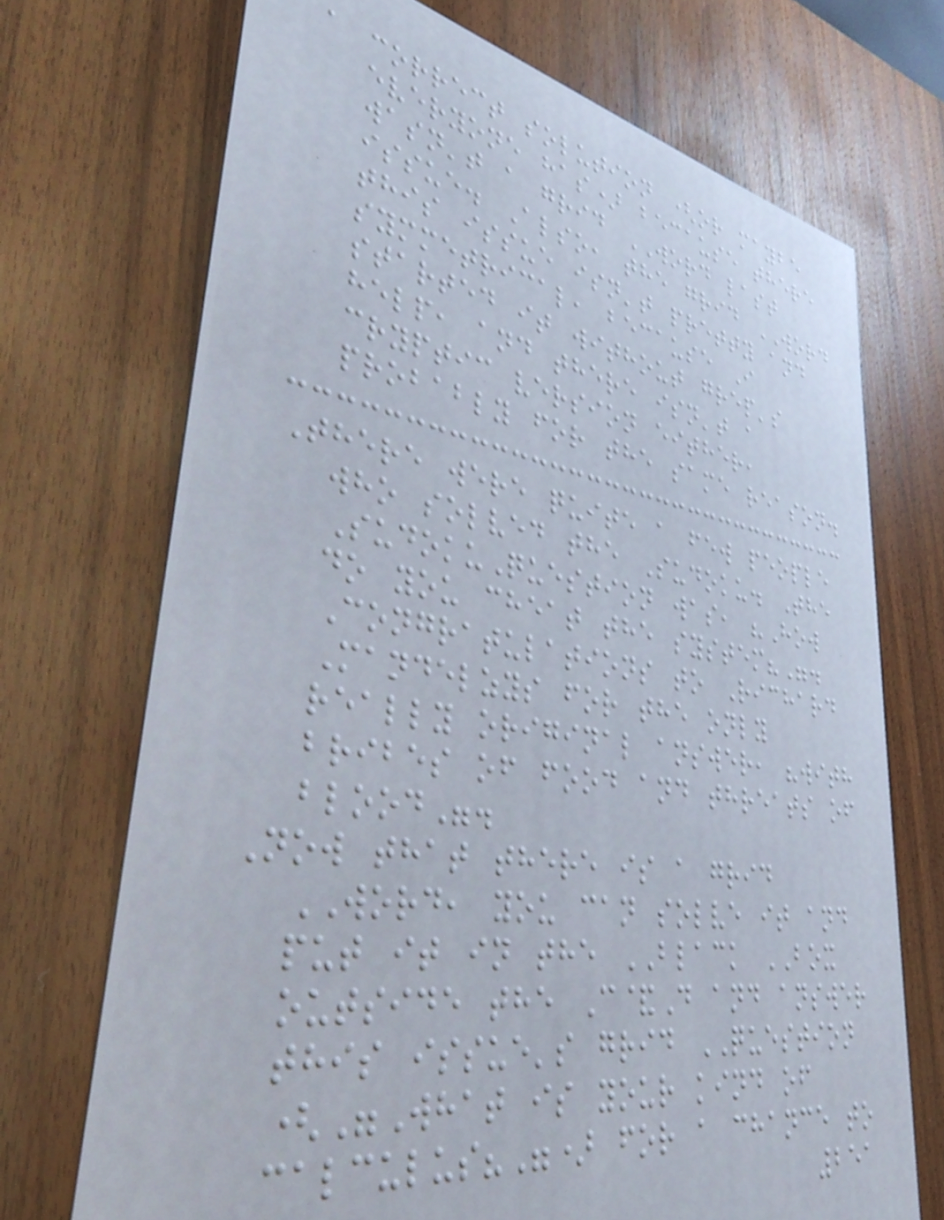a correct solution (or maybe
everyone has) because there
wasn't a grid WORD last
issue. Also, the grid WORD
this issue isn't pretty and
symmetrical, because I
started it without grep's
help, and there isn't a
cryptic version either,
probably for the same reason.
There were quite a few people
who solved the Sudoku. The
SudokuQuestion was, "How
do you cheat the system?".
Congratulations to Richard
Mandelzys for the only
really original answer, "with
bribes of food and threats of
blood".
Now that there is a grid
WORD, you can solve it and
put it in the BLACK BOX
outside the C&D and answer
this issue's grid QUESTION
("What is your kind of
calculus?") for a chance to
251
